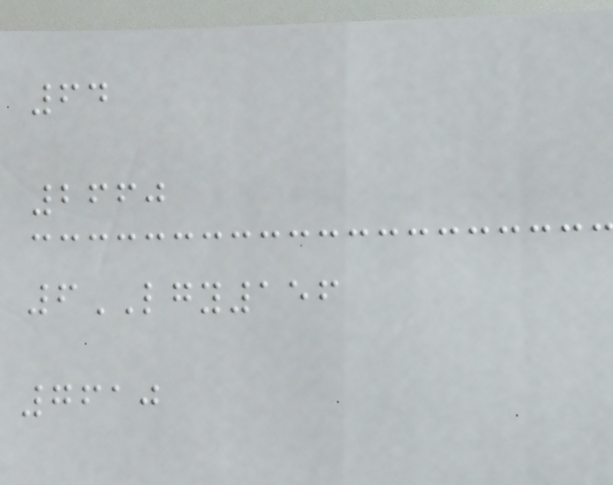64
2660
6LGY156
7610
